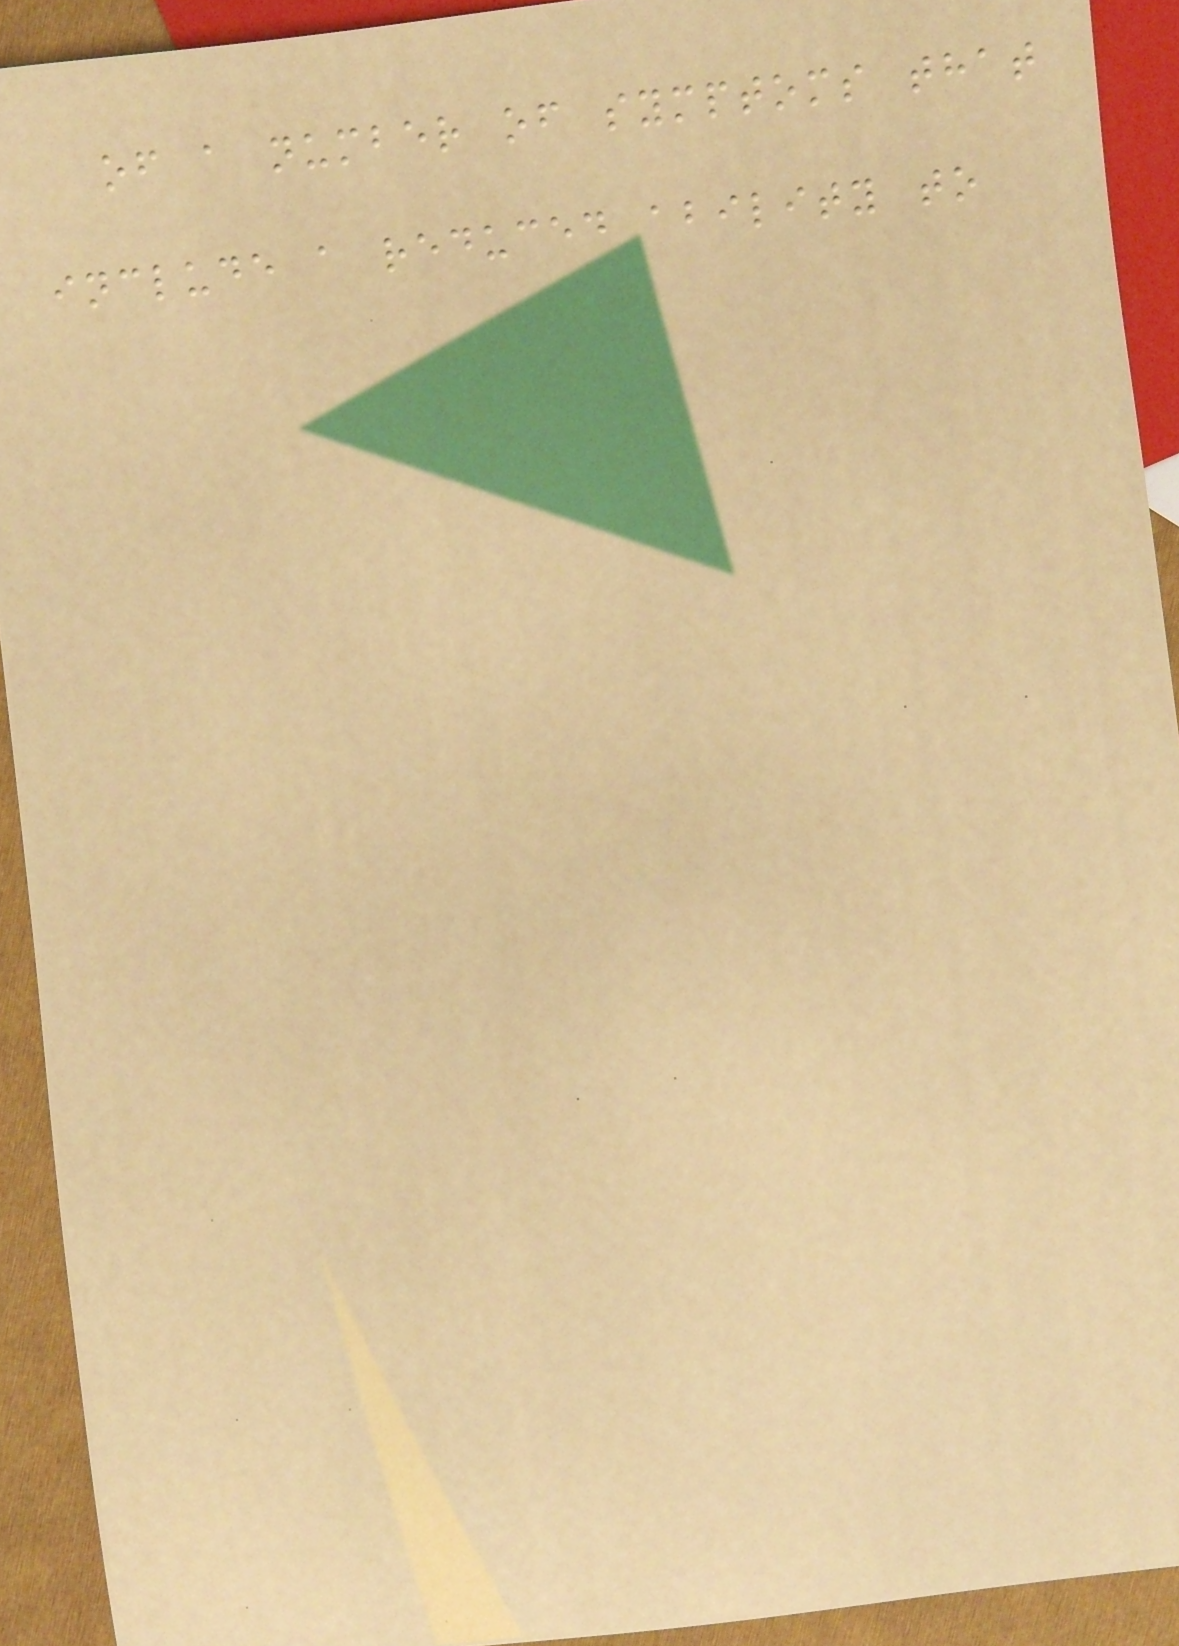of a number of symptoms that
include a reduced ability to
